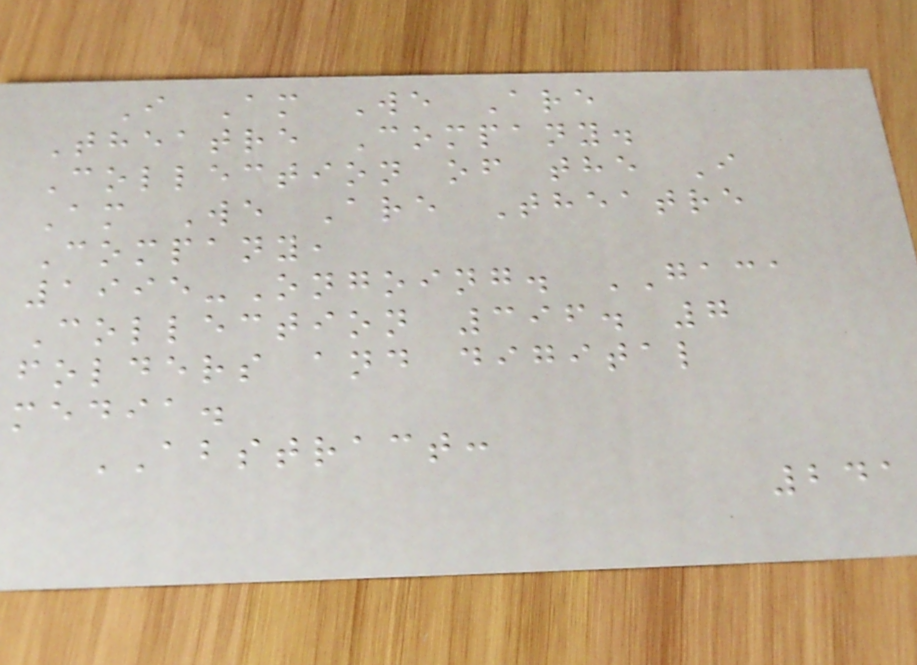I Am We Are
Theatre Company.
Collection of the I
Am We Are Theatre
Company,
1995-Ongoing. GACA
Collection 396. 7
folders and digital
media.
ABSTRACT:
241
